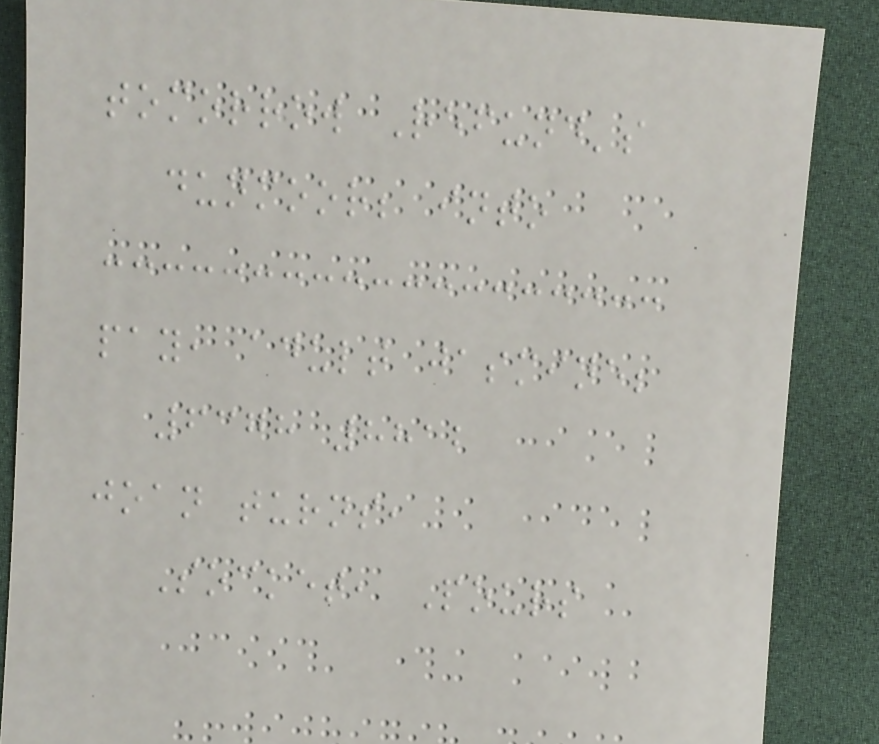tomorrow Refund's
dunmoor; into
pay, adult jasmine;
6378 8812
joan turns,
Socket, Pours
